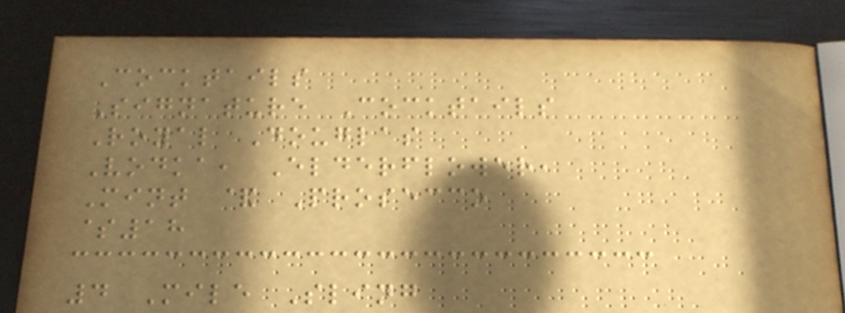Cocktails
Signature Cocktails
Royal Douglas
Vodka, Elderflower,
Mint & Prosecco
$18
4 Mile Sling
